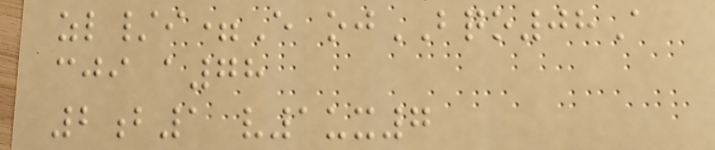zl/i=E ojBQO08A
cji a78
2b1 v1ux7
